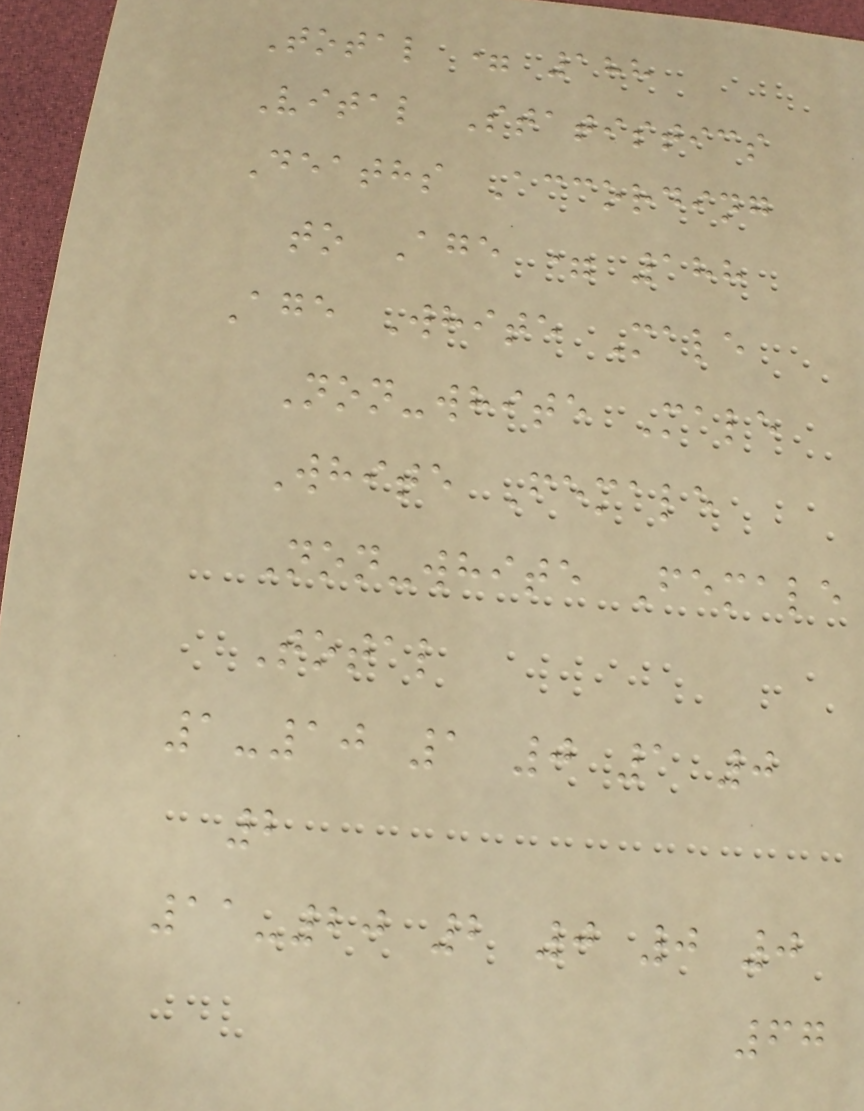Total = 188
Vital Statistics
Deaths According
to Age = 188
Age White Male
Non-white Male
White Female
Non-white Female
Total
1-10 1 0 1 0
2
11-20 2 0 0 0
67
